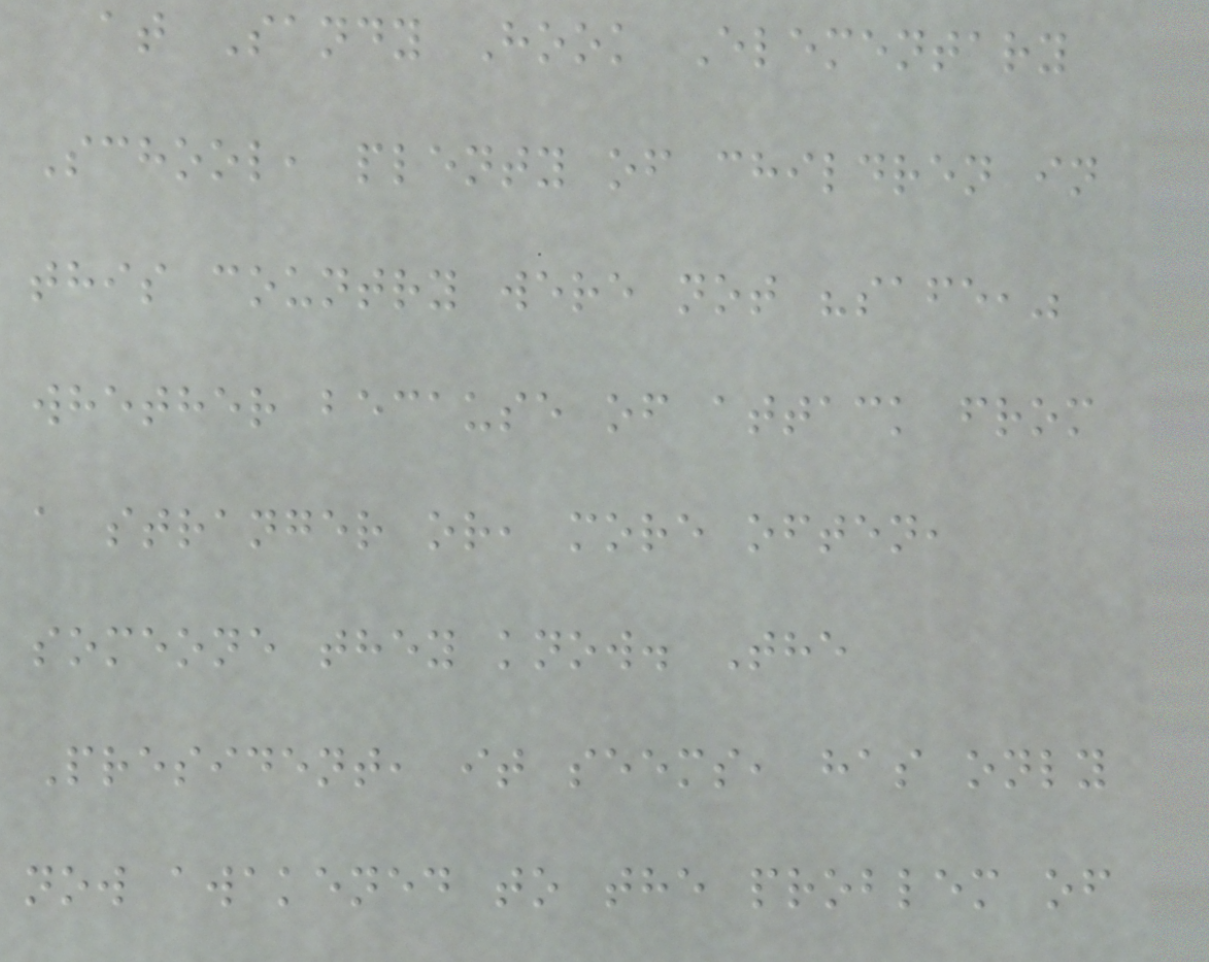at Sandy Hook Elementary
School, plenty of children in
this country were not "safe,"
whether because of attack from
a stranger or, more often,
someone they know. The
President, it seems, has only
now awakened to the problem of
